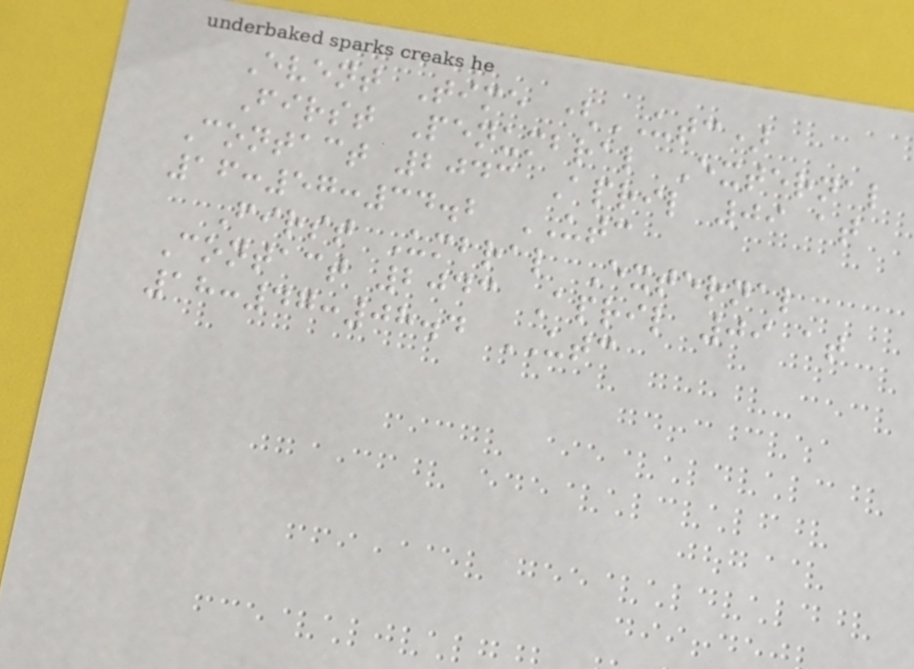Event Time (UTC)
First Penumbral External
Contact 2043 April 09 at
16:57:34.2 UTC
First Umbral External
Contact 2043 April 09 at
18:47:08.4 UTC
